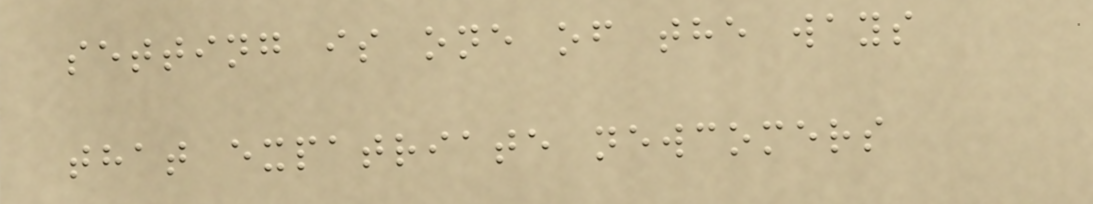setting is one of the ways
that expatriate newcomers
